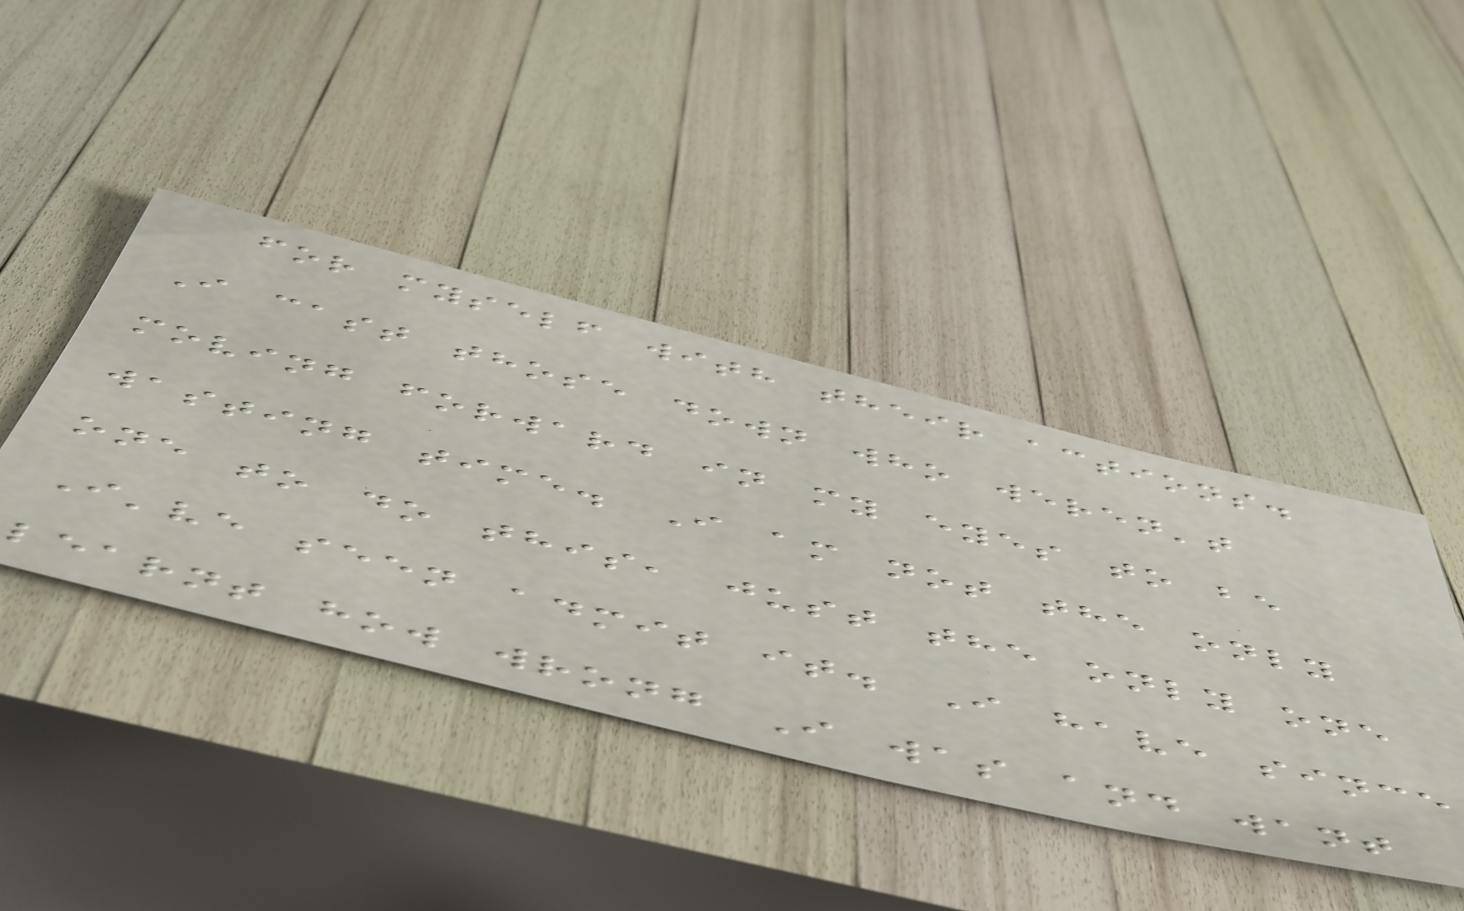for myself with their actions.
I cast those down who weren't
moving forward in my eyes to be
wasting time. I am not the only
one to do this, just the only one
I've seen admit it. I have since
learnt how wrong I was and want
